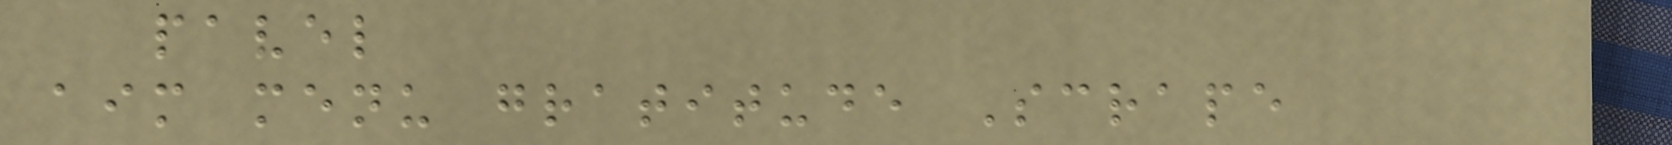pavel
aim menu gratitude Scrape
